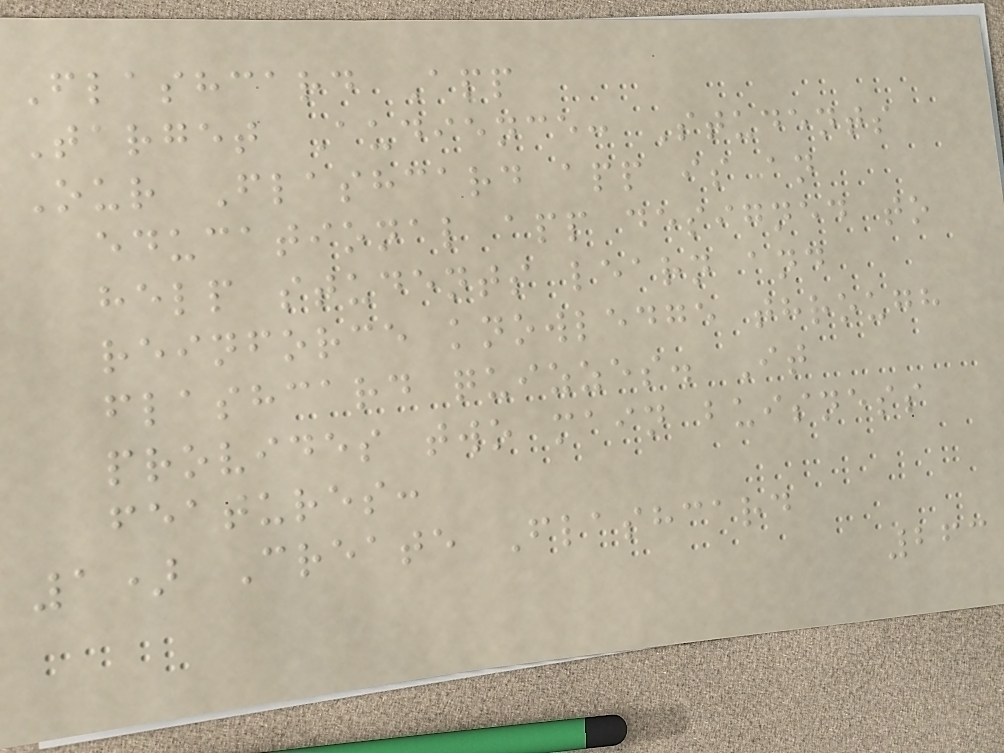Flashcard App
Target Audience: Students
Our Flashcard app is an
educational app designed to
help students learn and
reinforce knowledge through
flashcard quizzes. It
provides two main buisness
features:
1) Create Flashcard
263
